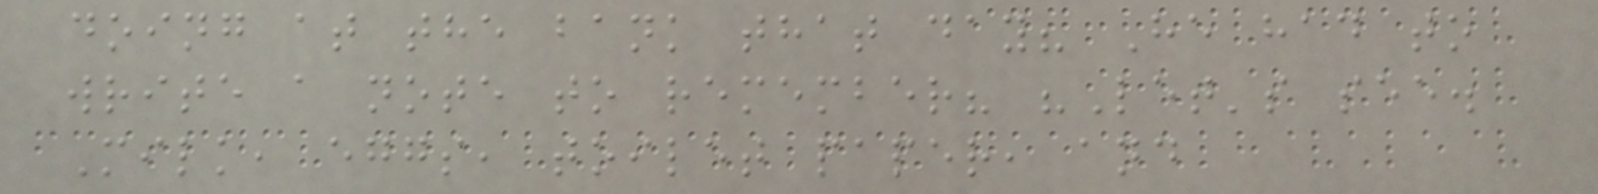doing at the bank that day? He had to
write a note to remember? "Let's see.
Milk, eggs, toilet paper, and
